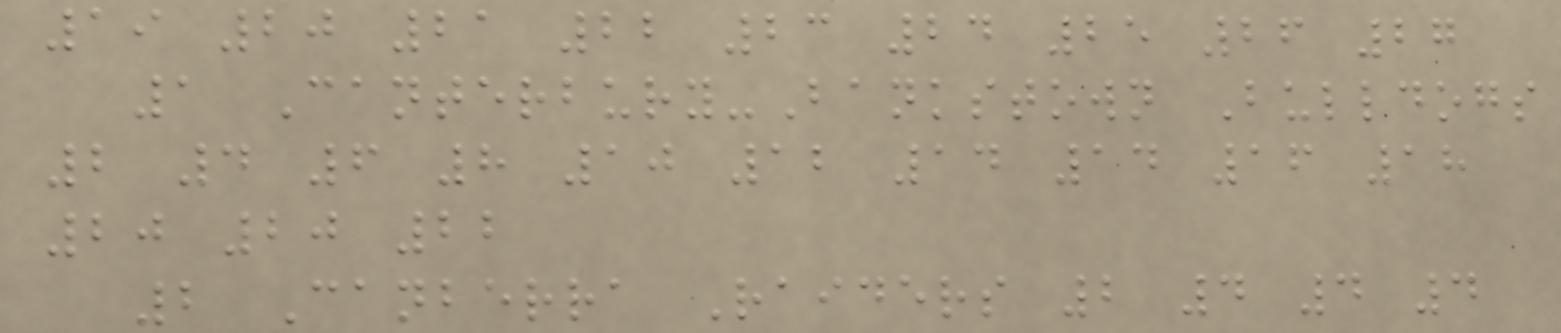19 20 21 22 23 24 25 26 27
1 Canterbury-Bankstown Bulldogs
2 4 6 8 10 12 14 14 16 18
20 20 22
2 Canberra Raiders 2 4 4 4
